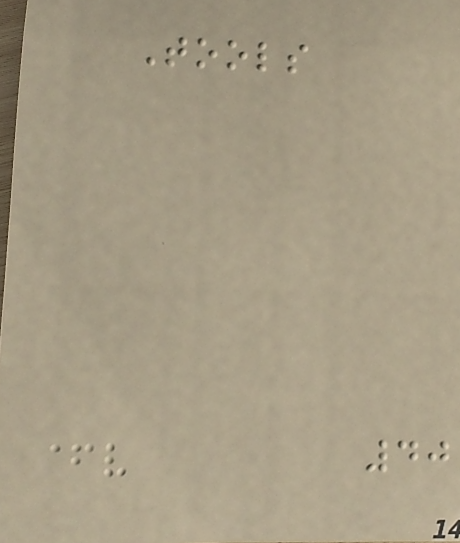Tools
40
